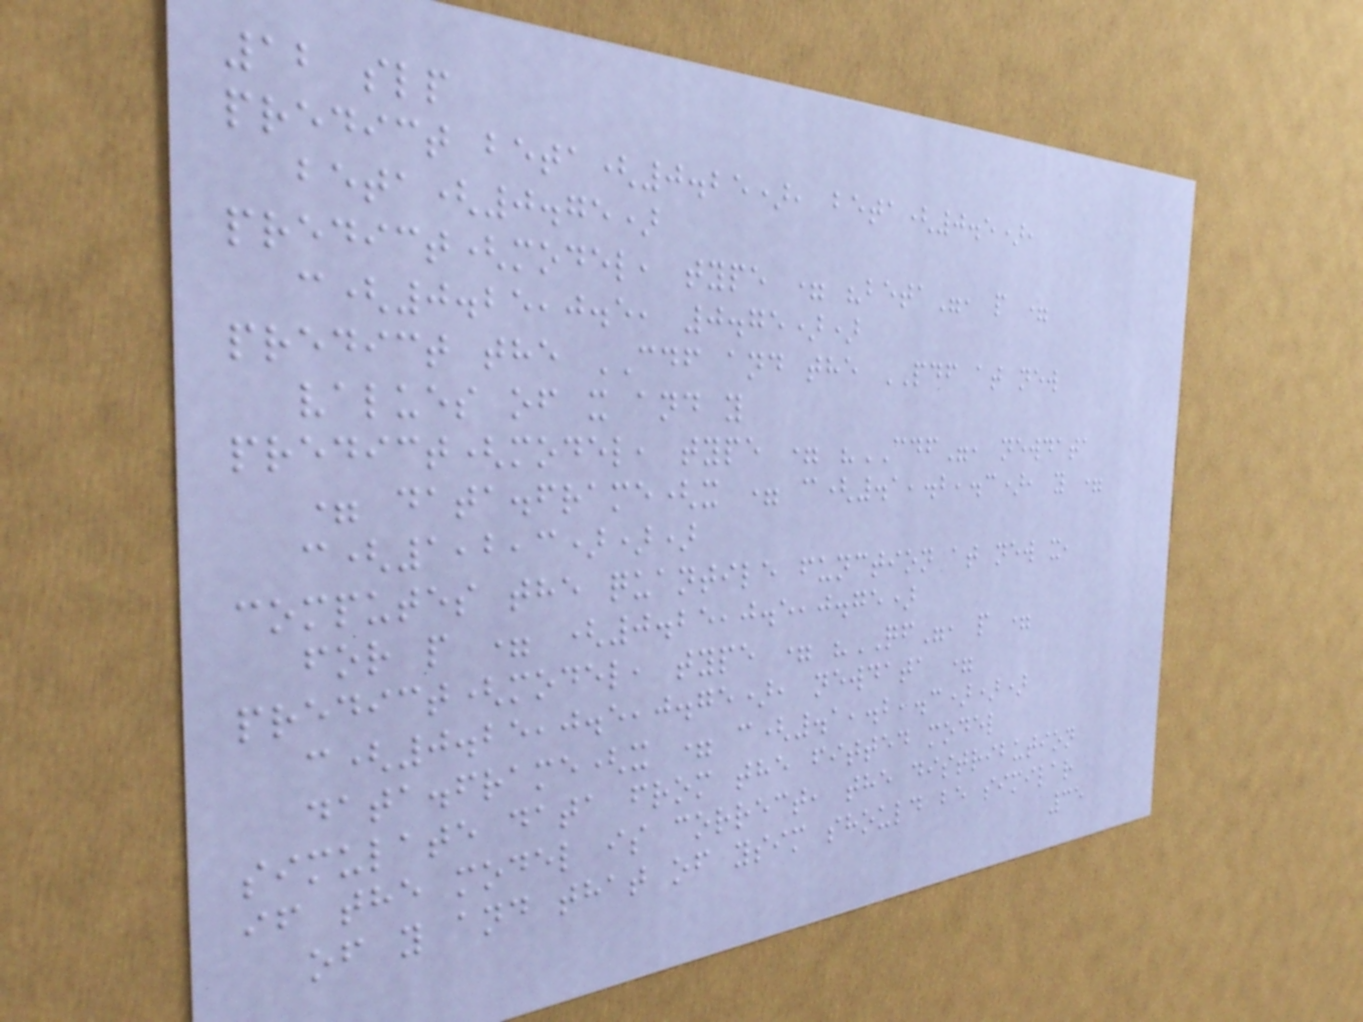12 slp
predict beta(0.25), beta(0.5),
beta(0.75)
predict(model, type = "beta", p =
c(0.25,0.5, 0.75))
predict the CDF and the PDF at new
values of x and y
predict(model, type = "CDF", newdata
= data.frame(x = c(.1,.2,.3), y =
c(1,2,3)))
computes the quantile function at new x,
for p = (0.25,0.5,0.75)
predict(model, type = "QF", p =
c(0.25,0.5,0.75), newdata =
data.frame(x = c(.1,.2,.3)))
simulate data from the fitted model
if the model is correct, the distribution
of y and that of ysim should be similar
35
